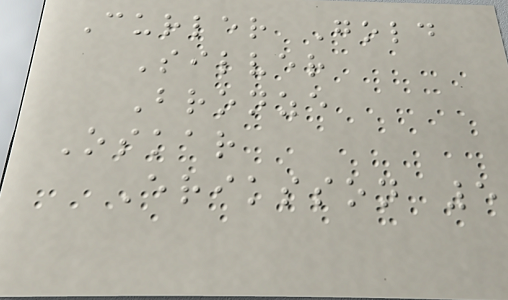Curler Gold
Silver
Bronze
Oskar
Eriksson 5
